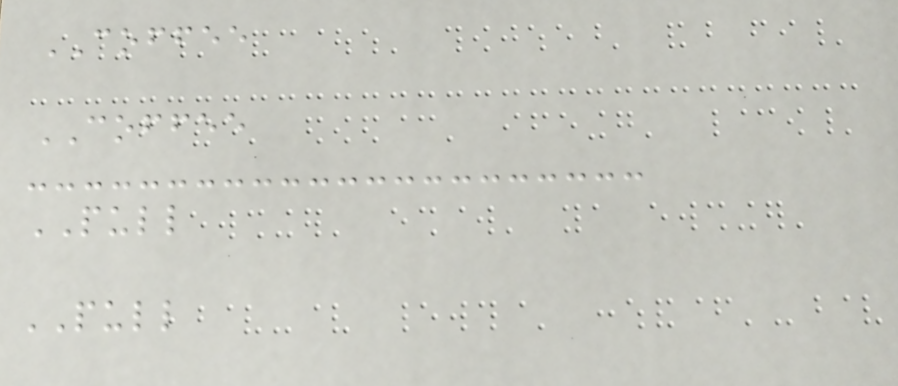COFFEE
COFFEE
PULL
PULL
